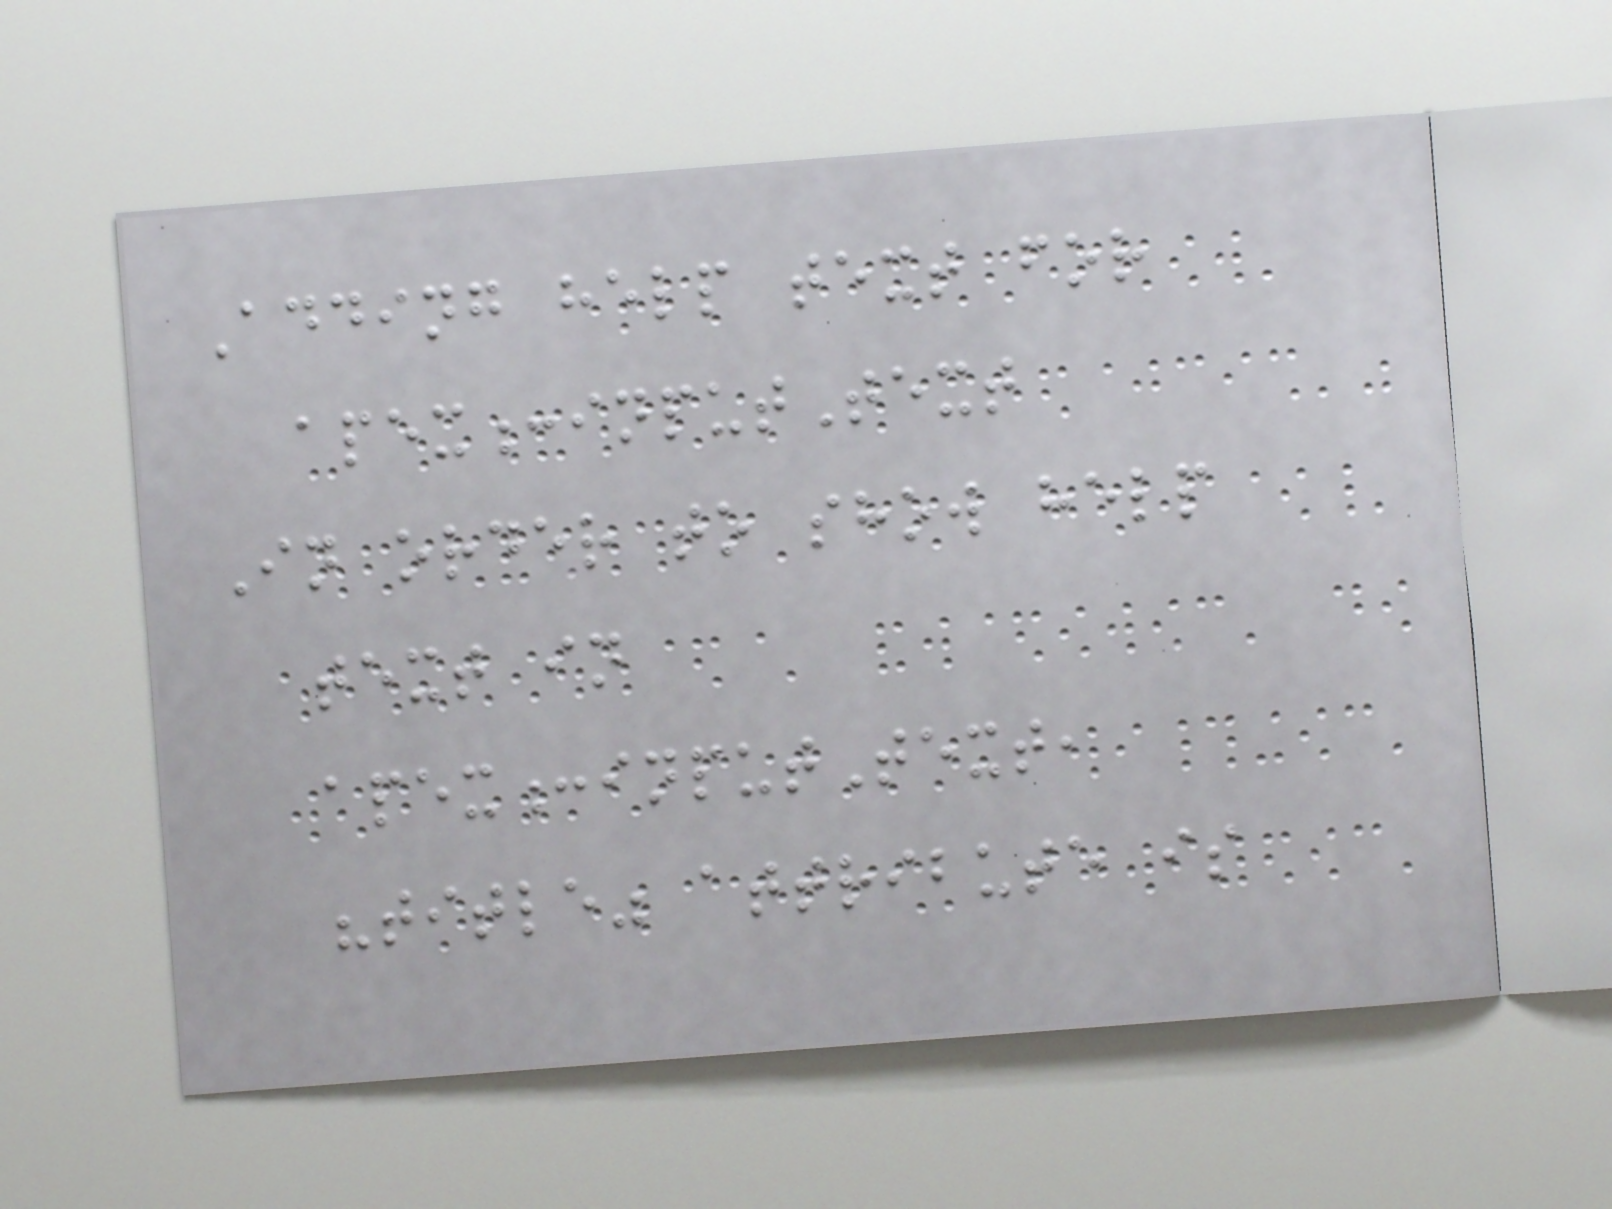Adding help text for
apex:inputText
In order to show help
text in
apex:inputText,
"title" attribute is
